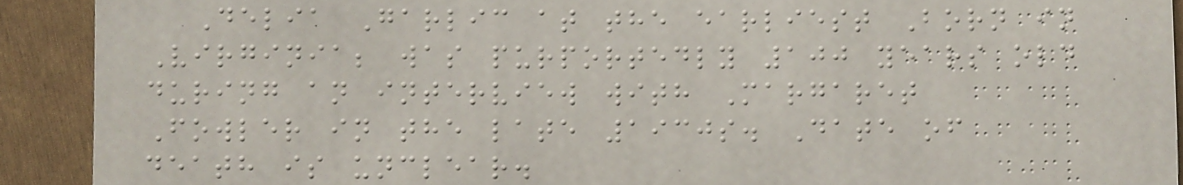Delia Garlic at the earliest Born in
Virginia; was purportedly 100 years old
during an interview with Margaret
Fowler in the late 1930s. Date of
death is unclear.
